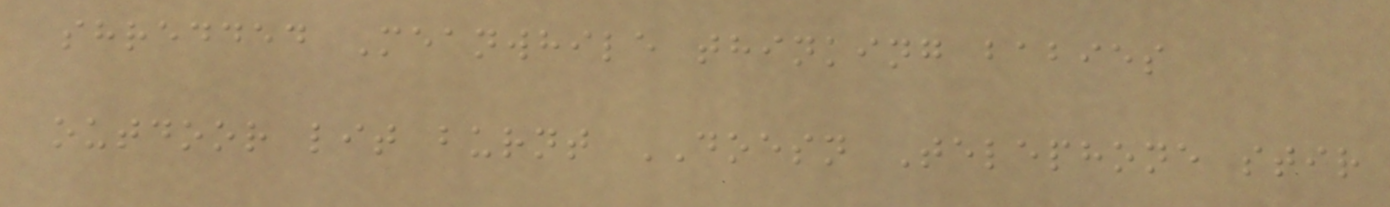shredded Meanwhile thinking babies
outdoor lit burnt DOESN Telephone stir
